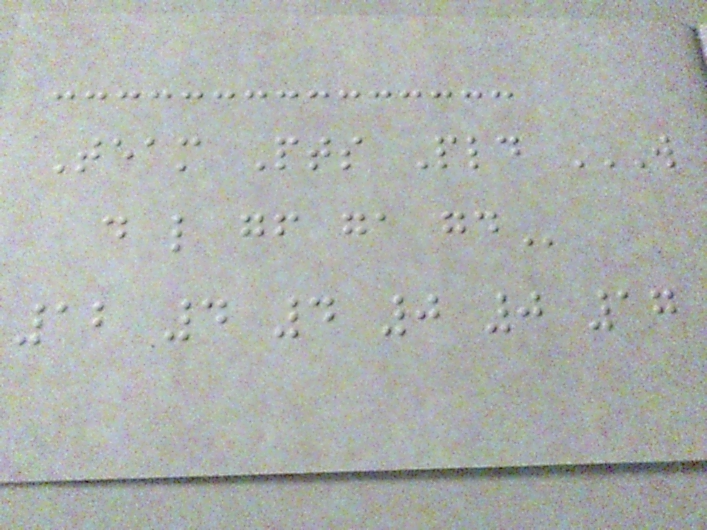Team Pts Pld W
D L GF GA GD
12 4 4 0 0 17
